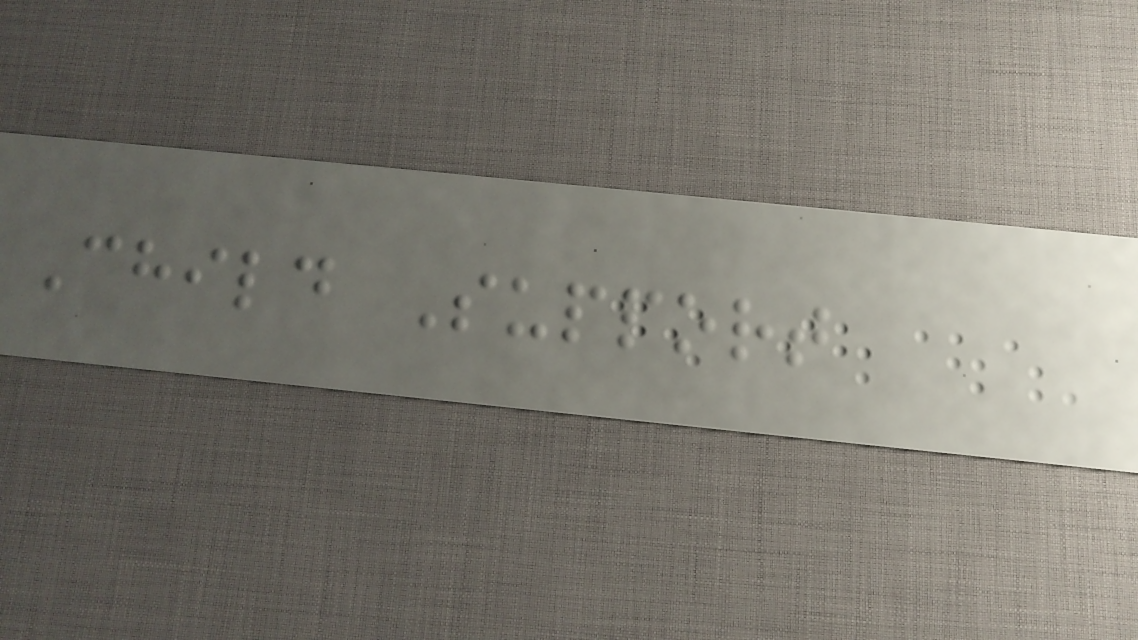Child Support
